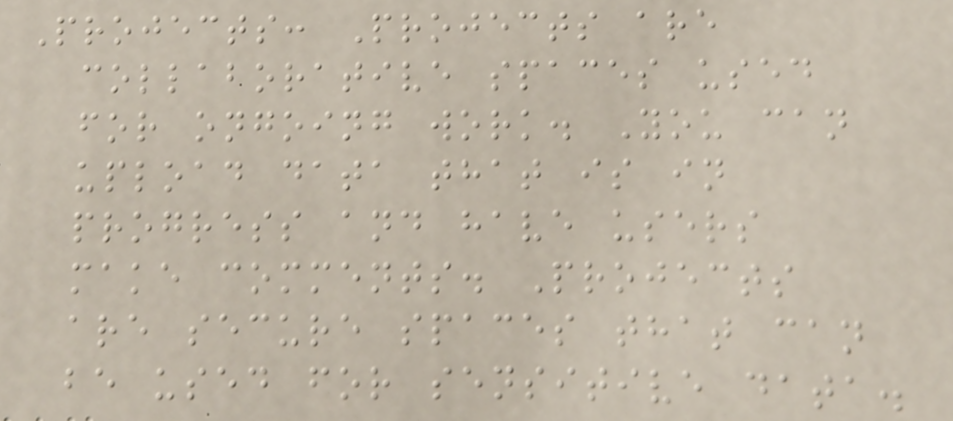Projects: Projects are
collaborative spaces used
for ongoing work. You can
upload data that is in
progress and have users
make comments. Projects
are secure spaces that can
be used for sensitive data.
